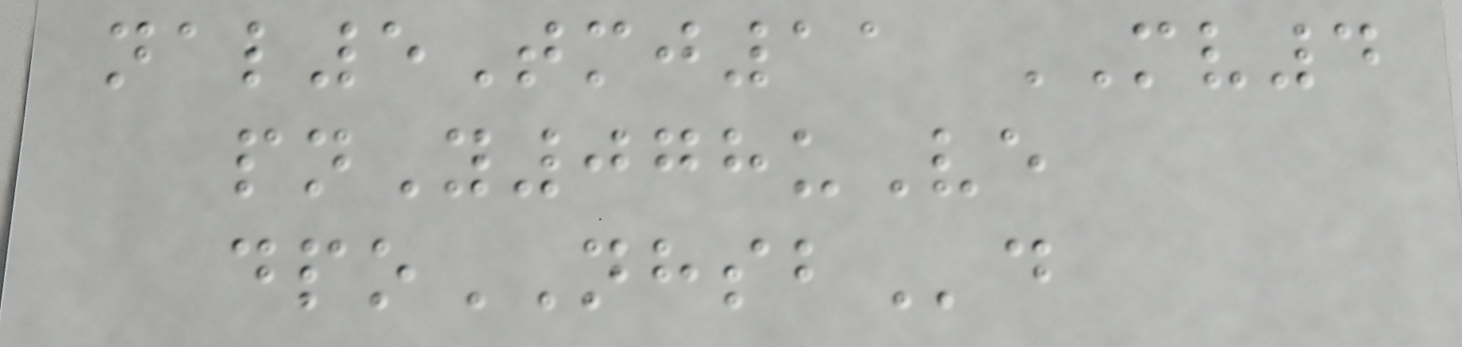nal5Tmj11 MV4
pnY078uVe
dpoNHSBd
